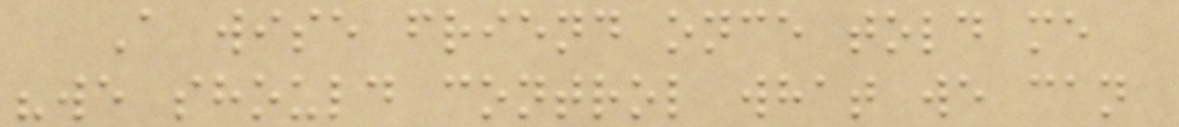A wise friend once told me
"we should control what we can
